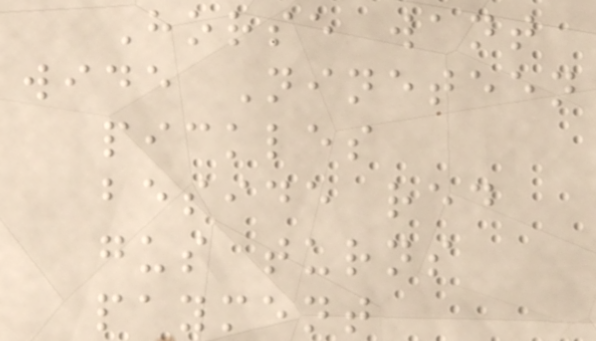Horse want
wide Nineteen
pickles
beside red
gus turns
payment
